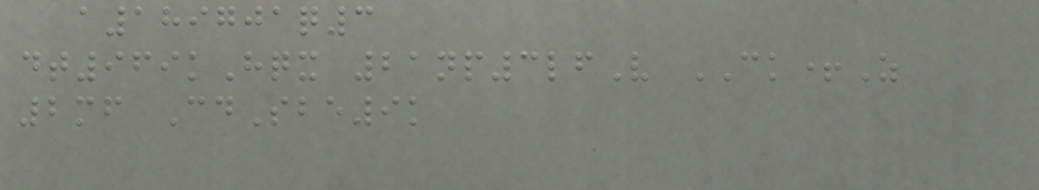a189701q3
dt969kHqx 21np3lfV CK+Z
2mf CdSbe9k
